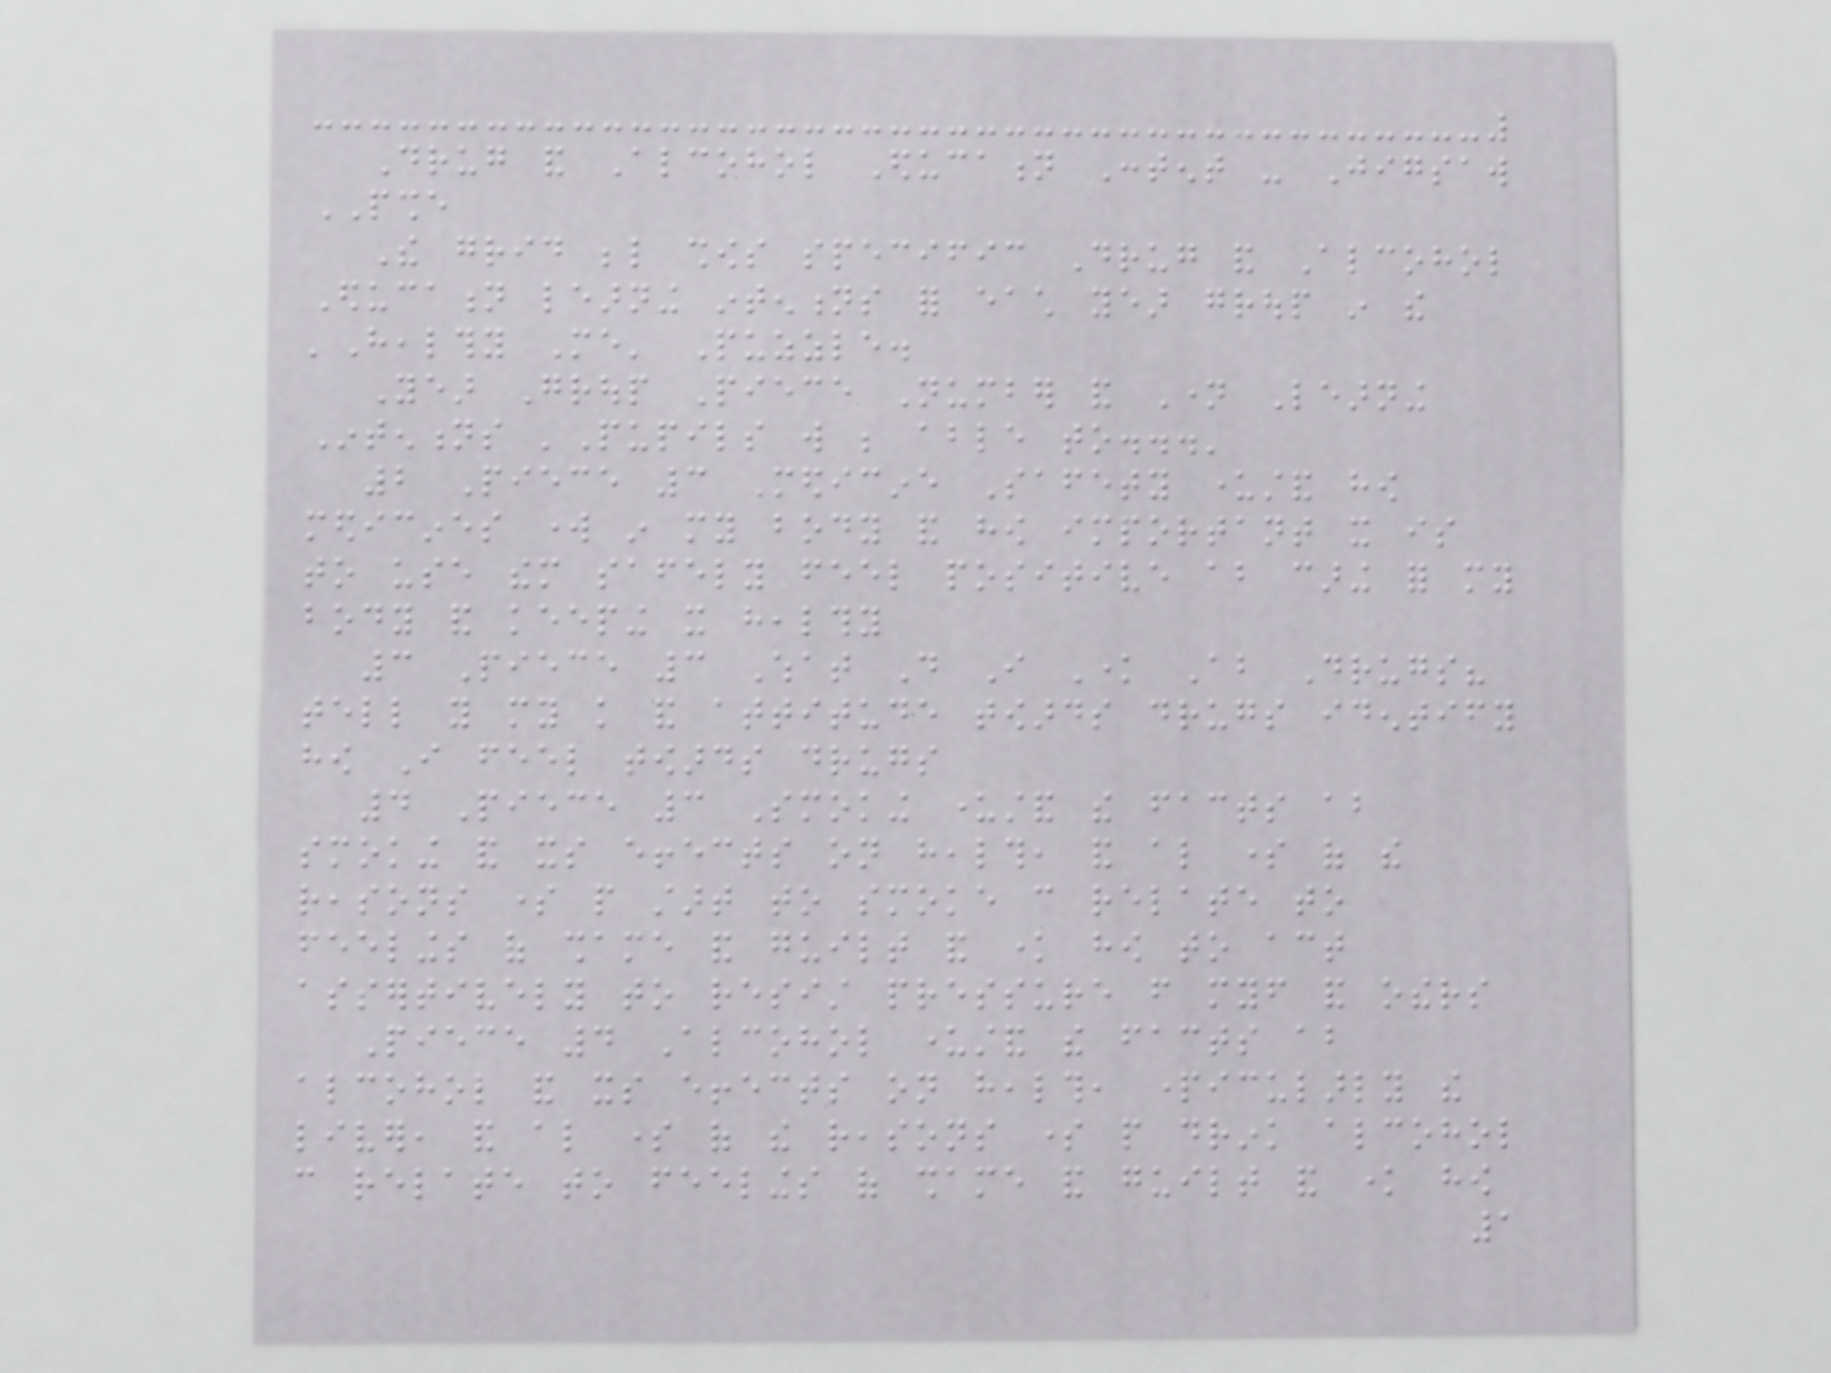Drug and Alcohol Education Content - Jigsaw
PSHE
The grid below shows specific Drug and Alcohol
Education learning intentions for each year group in the
'Healthy Me' Puzzle.
Year Group Piece Number and Name Learning
Intentions 'Pupils will be able to...'
2 Piece 3 Medicine Safety understand how
medicines work in my body and how important it is
to use them safely feel positive about caring for my
body and keeping it healthy
3 Piece 3 What Do I Know About Drugs?
tell you my knowledge and attitude towards drugs identify
how I feel towards drugs
4 Piece 3 Smoking understand the facts about
smoking and its effects on health, and also some of the
reasons some people start to smoke can relate to
feelings of shame and guilt and know how to act
assertively to resist pressure from myself and others
Piece 4 Alcohol understand the facts about
alcohol and its effects on health, particularly the
liver, and also some of the reasons some people drink alcohol
can relate to feelings of shame and guilt and know how
1
